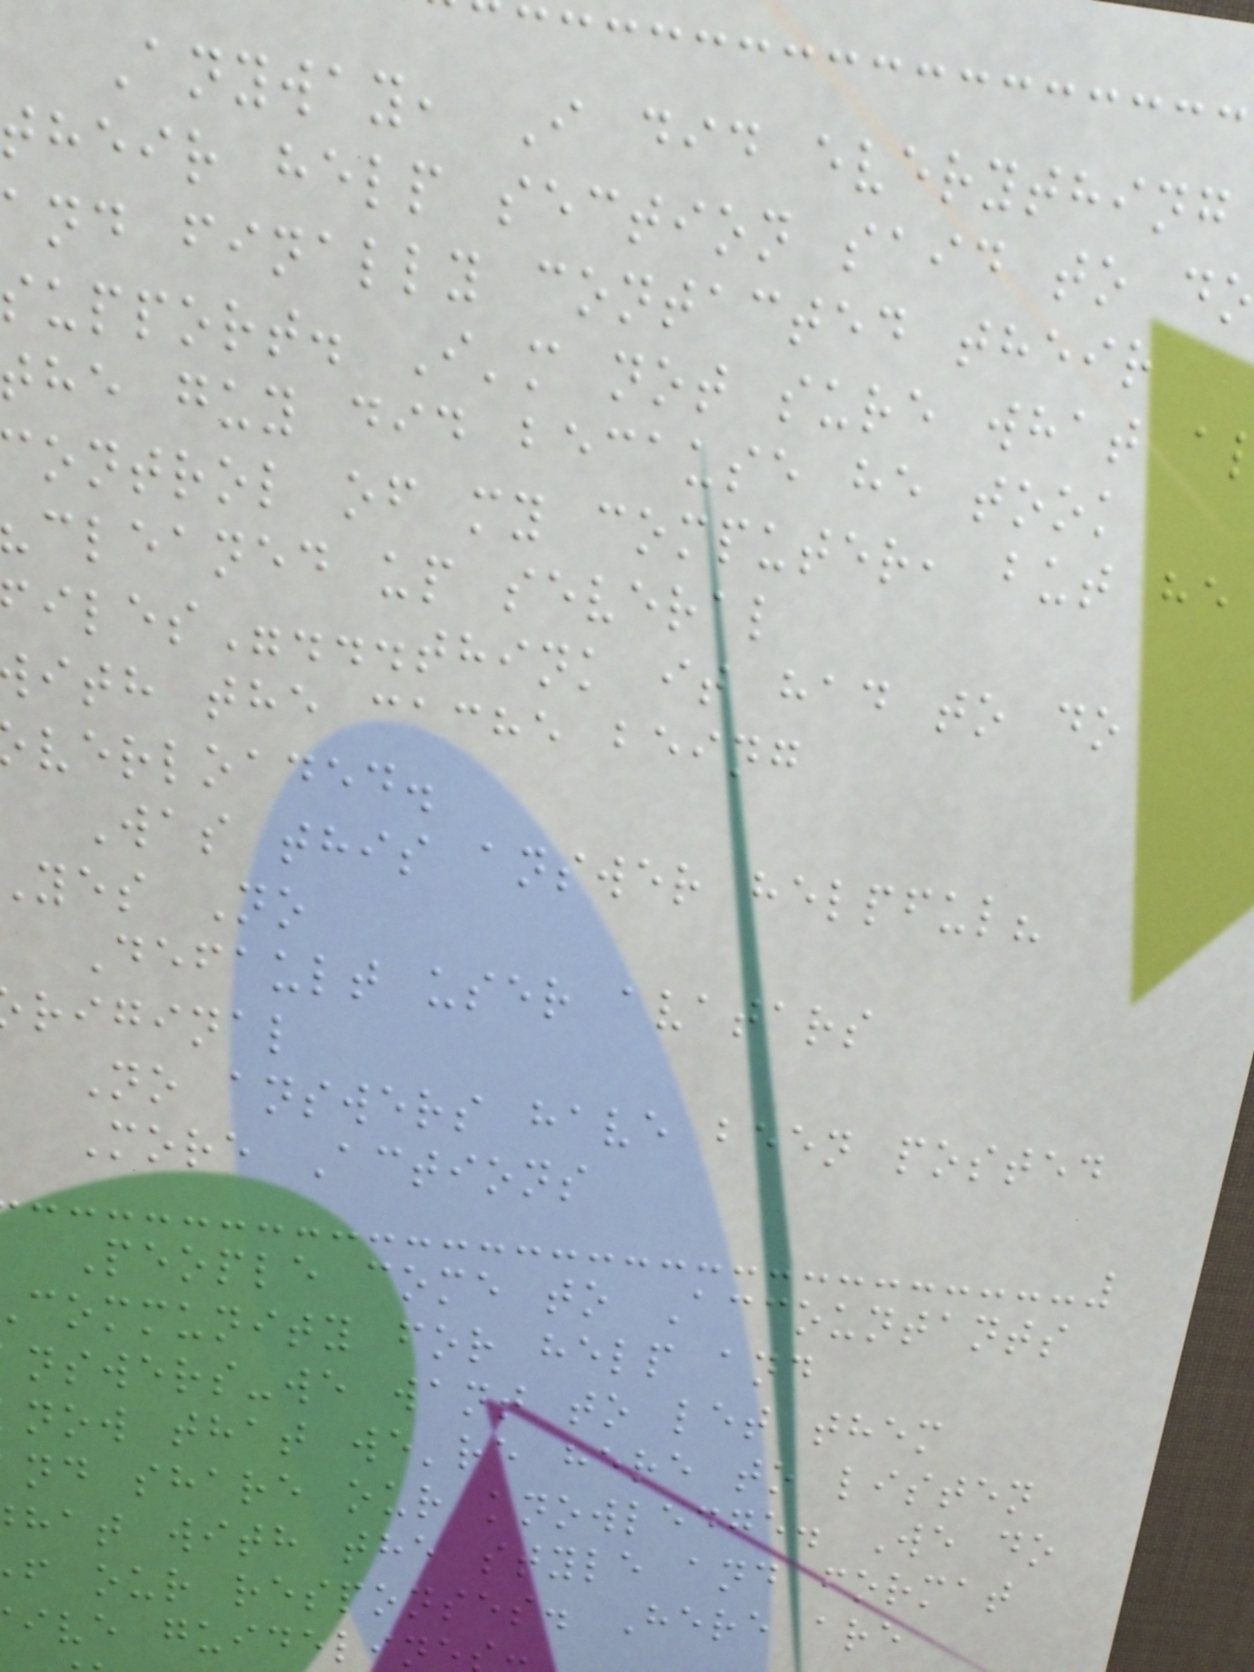Anyway, I did everything
their help section said to d
and finally contacted their
support. I'm not sure what a
the guy did because he took
ontrol of my computer, but he
cleaned up several
iles"...think it had to do
ith the cache being
verloaded.
Was this answer helpful?
yes No
Default user avatars
riginal
No answers have been posted
More Actions
People come to Accountants
community for help and
nswers-we want to let them
now that we're here to listen
nd share our knowledge. We do
hat with the style and format
f our responses. Here are
ive guidelin
